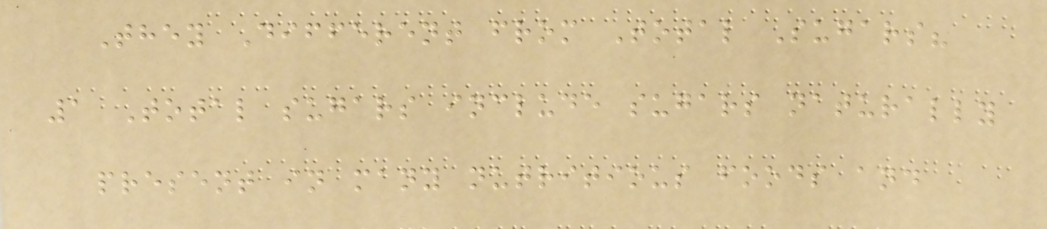They Different from Total Sugars?
1 Total sugars include sugars naturally
present in many nutritious foods and
